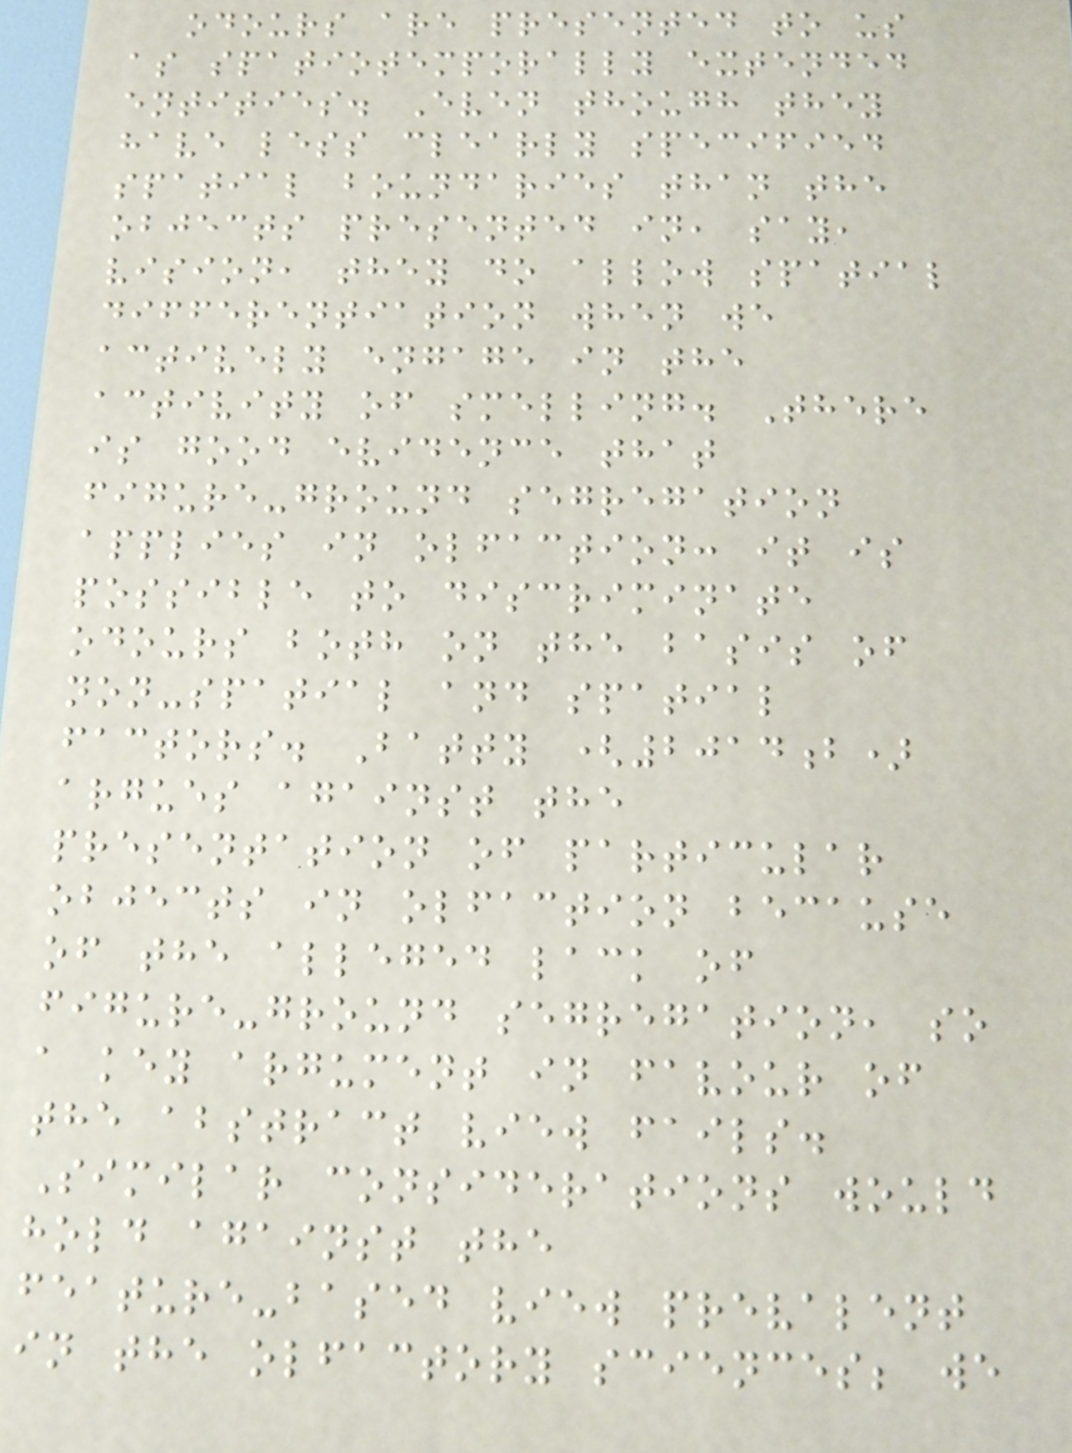odours are presented to us
as spatiotemporally extended
entities. Even though they
have less clearly specified
spatial boundaries than the
objects presented in, say,
vision, they do allow spatial
differentiation when we
actively engage in the
activity of smelling. There
is good evidence that
figure-ground segregation
applies in olfaction: it is
possible to discriminate
odours both on the basis of
non-spatial and spatial
factors. Batty (2014b)
argues against the
presentation of particular
objects in olfaction because
of the alleged lack of
figure-ground segregation, so
a key argument in favour of
the abstract view fails.
Similar considerations would
hold against the
feature-based view prevalent
in the olfactory sciences; we
